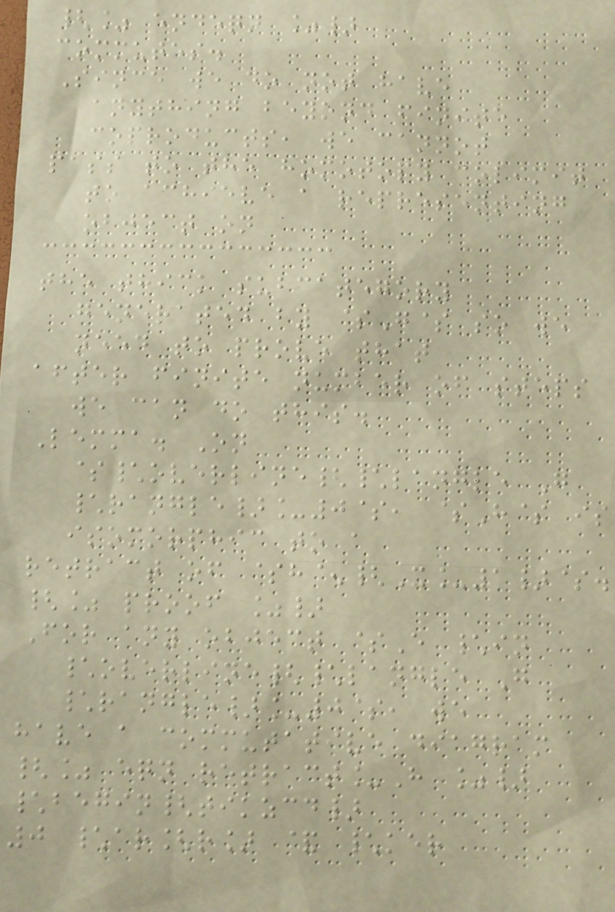{% endeqn %}
commutes.
Since we do not have
anything beyond finite
coproducts, we cannot
pass to the homotopy colimit
to achieve a representing
object on
the thick subcategory
generated by $G$ so we
need to prove that
after finite number of steps
we can do this.
Lemma. On
$\overline{\langle G
\rangle}_0$, $H$ is
isomorphic to a
retract of $h^{X_1}$.
{% proof %}
For any object $E \in
\overline{\langle G
\rangle}_0$, we
have a commutative diagram
{% eqn retract_H %}
\begin{tikzcd}
0 \ar[r] & \ker
